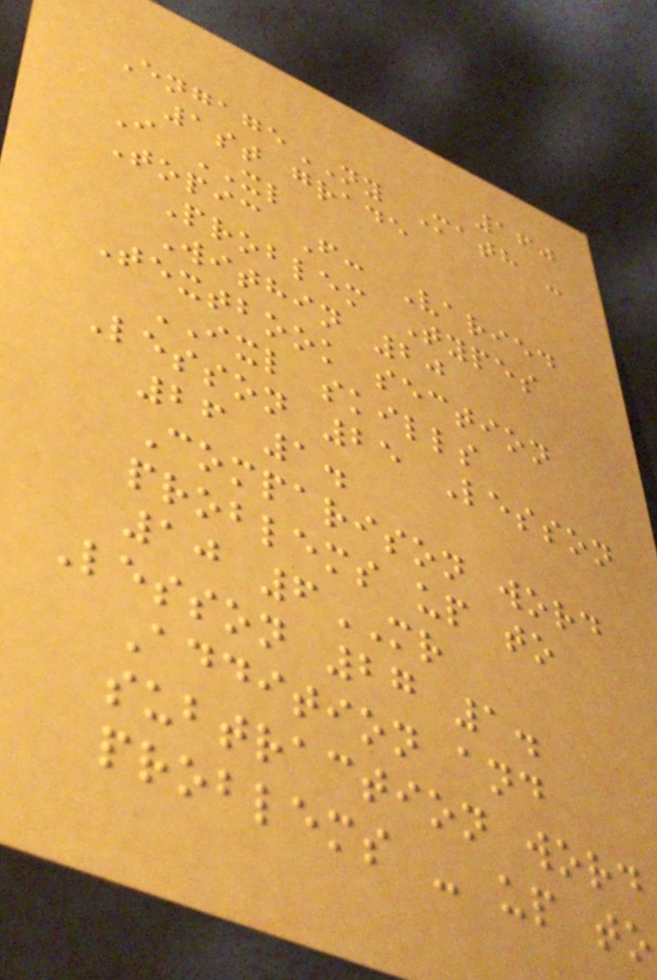160
EngageNY Math -
1st grade
I XL
Topic F: Varied
Problem Types
Within 20
Textbook section
IXL skills
Lesson 25 Lesson
26 1.
Comparison word
problems up to
10 6MR
Lesson 27 1.
Addition and
subtraction word
problems - up to
